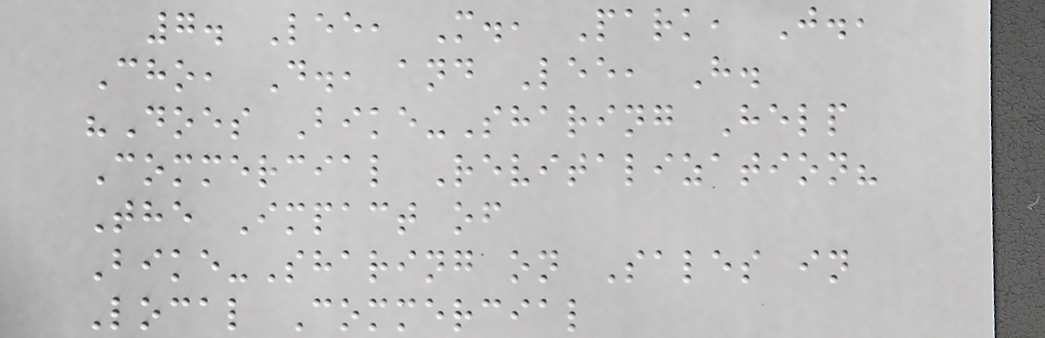7. Lee, M., Park, J.,
Cho, D., and Lee, H.
"Does Bike-Sharing Help
Commercial Revitalization?
The Impact of
Bike-Sharing on Sales in
Local Commercial
